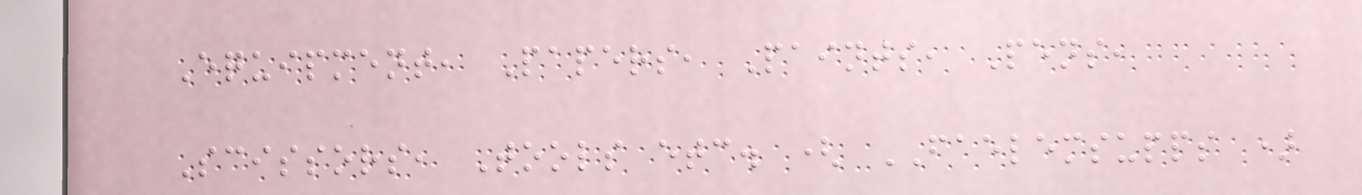Equipment, Papers, Paints, Pens,
Scissors, Tools etc. ( FAELEMSUPPS )
